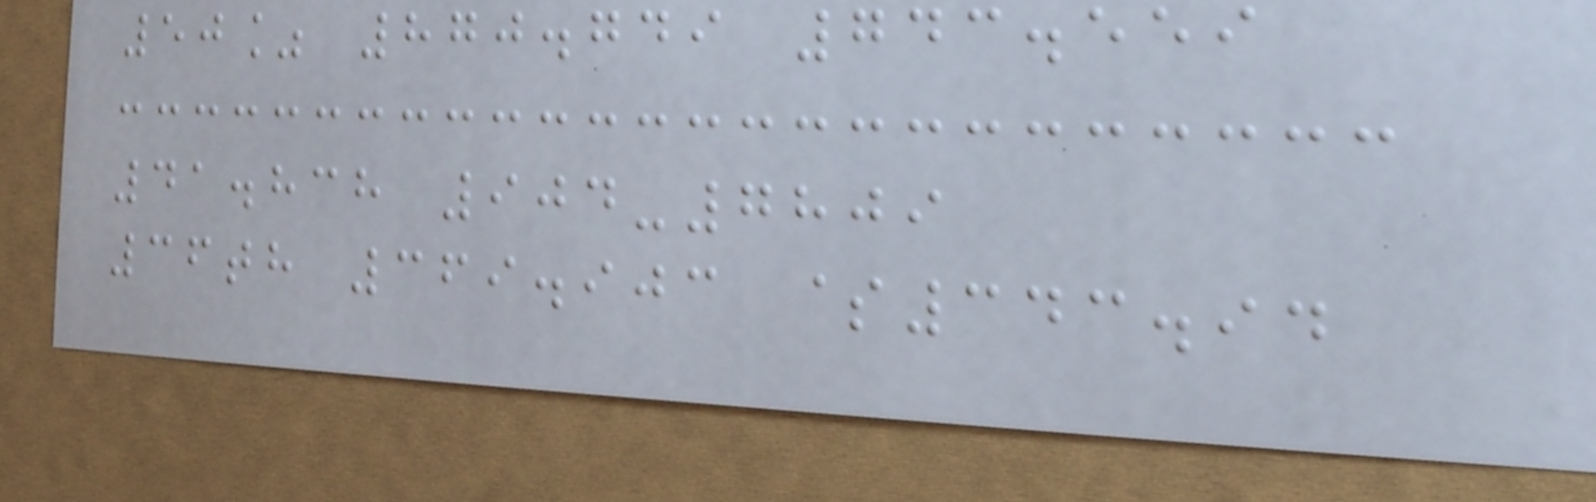50% 870.749 743.559
41.838 904-7809
36th 369.903 $343.94
